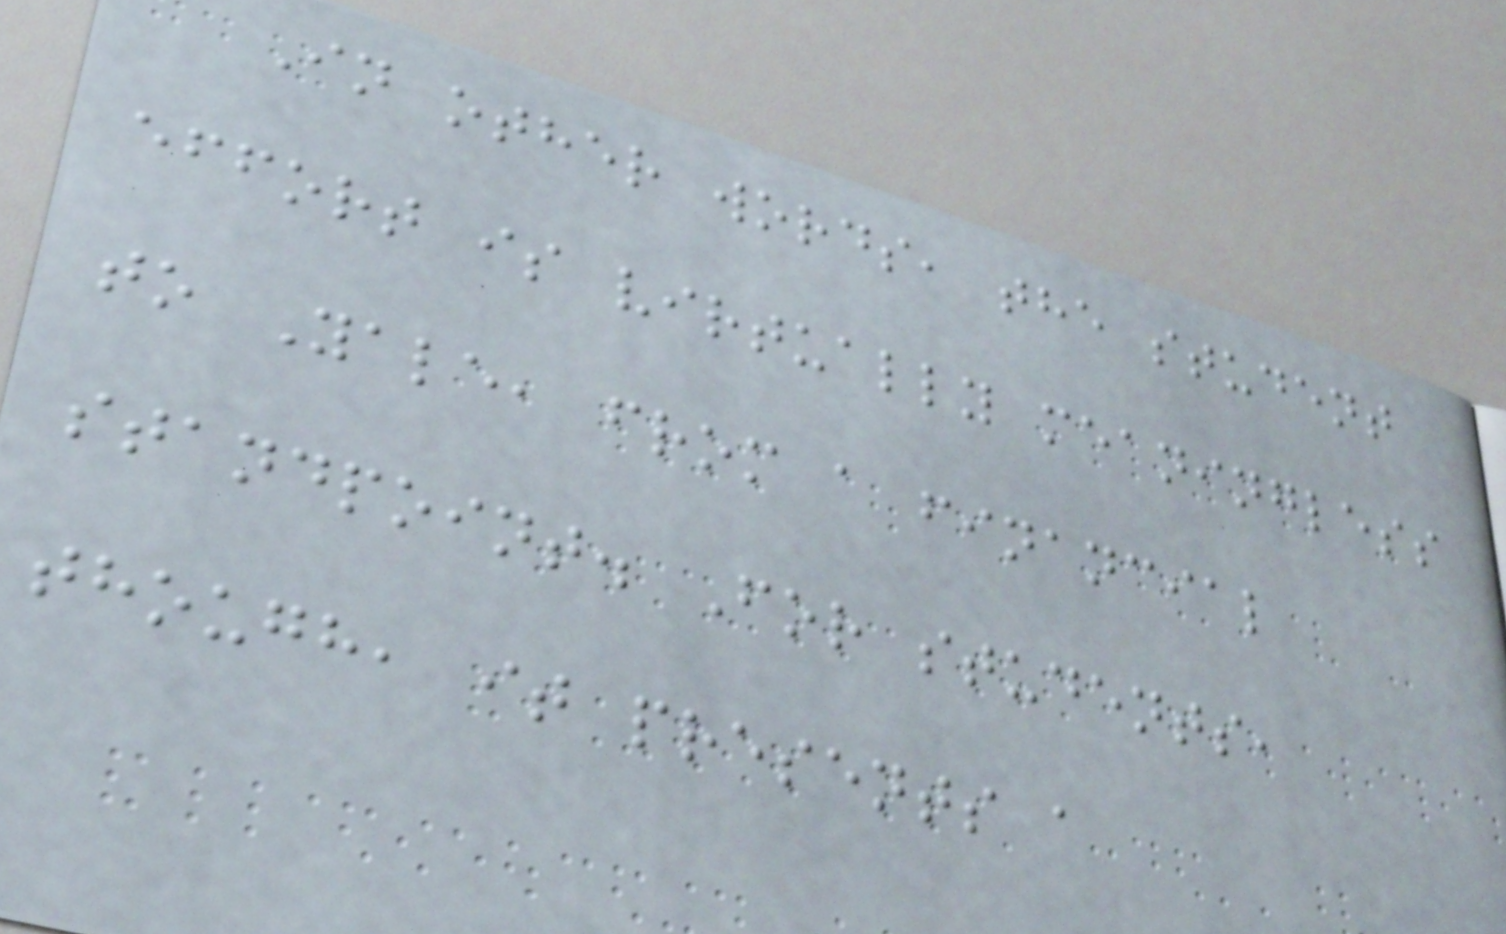In other words, the student
effort is virtually meaningless
to Yale, from a financial
standpoint. For students,
though, it presents a
